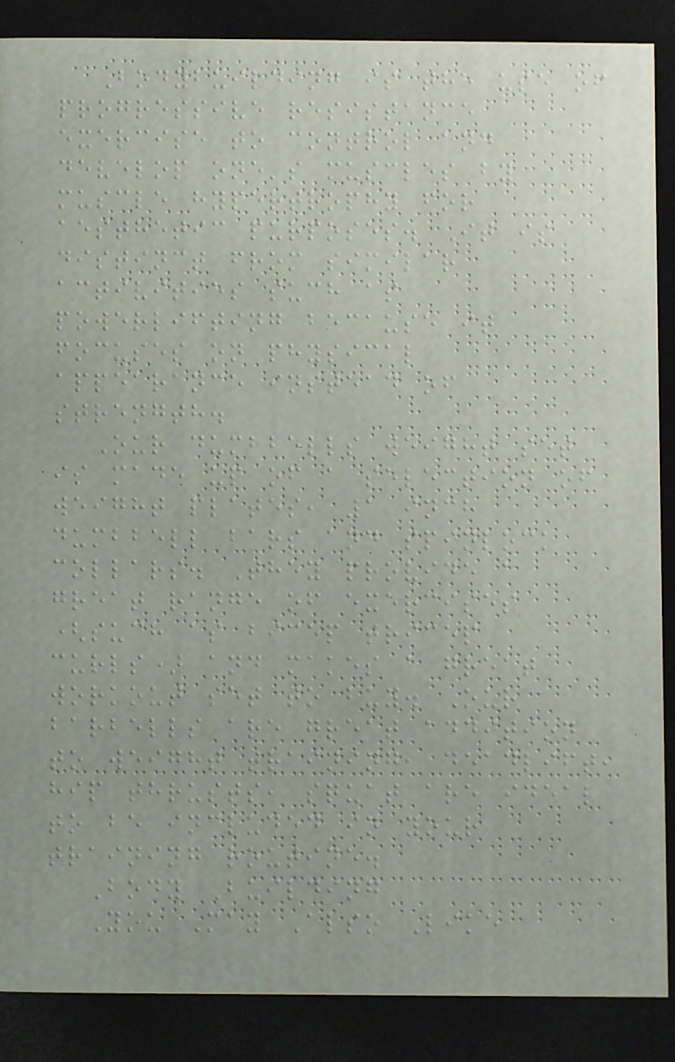Bodybuilding is the use of
progressive resistance
exercise to control and
develop one's muscles by
muscle hypertrophy for
aesthetic purposes. It is
distinct from similar
activities such as
powerlifting because it
focuses on physical
appearance instead of
strength.
Our dumbbells weight set
is made up of a selection of
weight plates, 1 inch
dumbbell bars and spinlock
collars. They provide a
great range of exercises
(such as bicep tricep
curls) and makes a great
workout set to buy. Our
barbells are great addition
to weight training, deadlift,
hip thrusts, squat are ideal
to be included in your
training routine.
Body Building
You May Also Like
